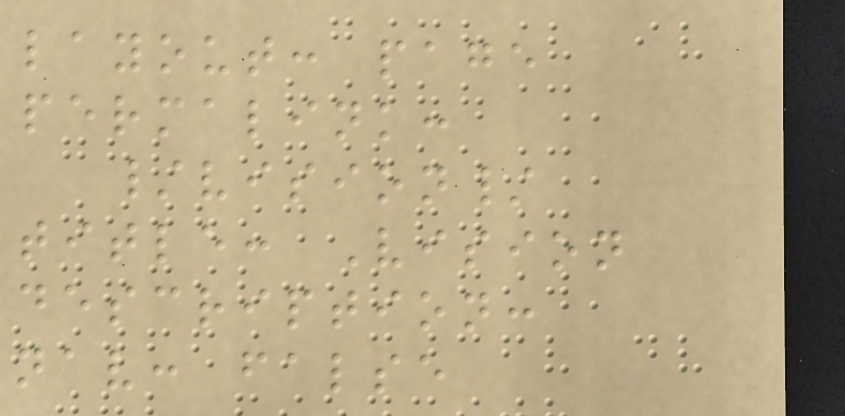layout: page
permalink:
/vision/
title: Vision
description:
nav: false
